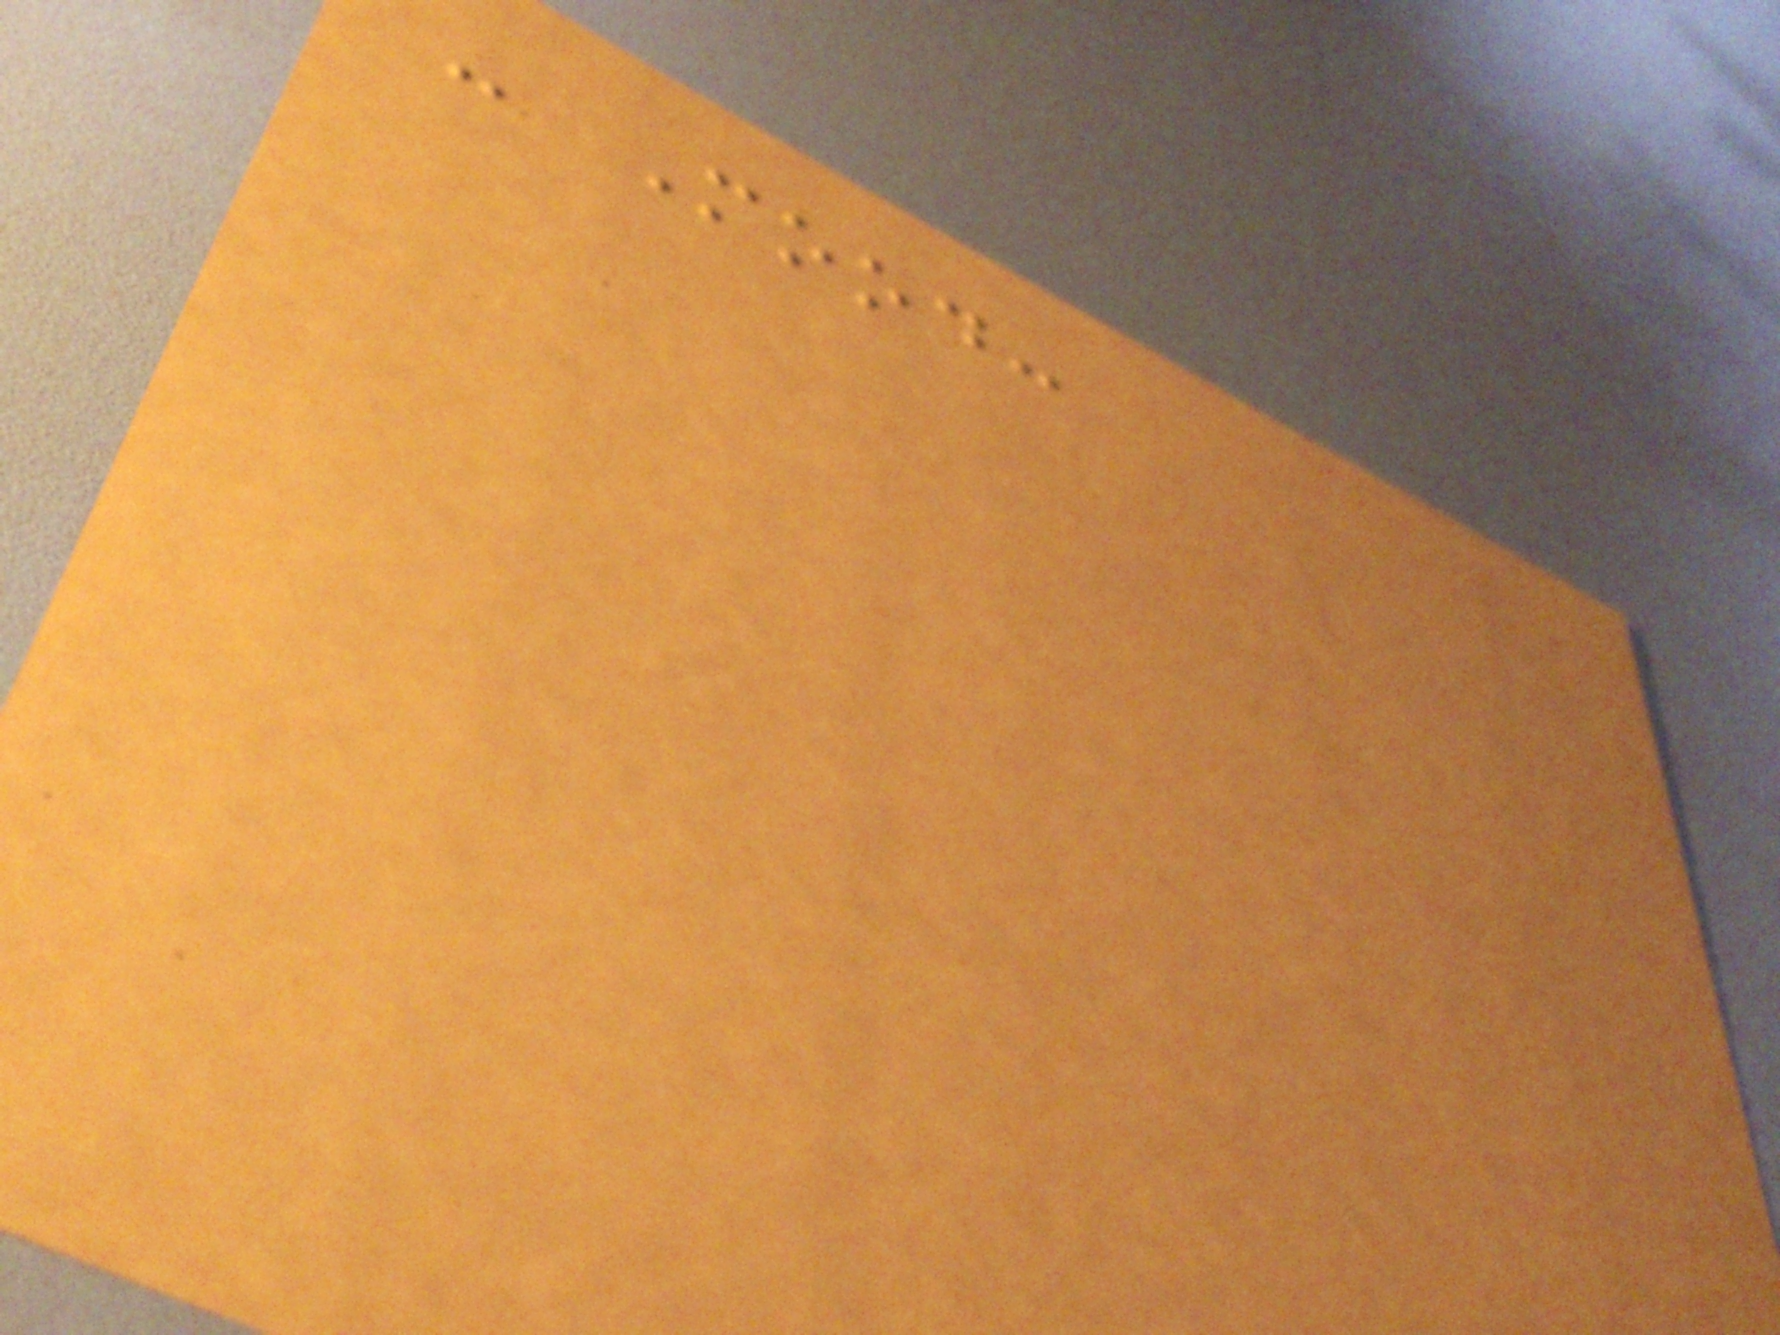- Mood:
